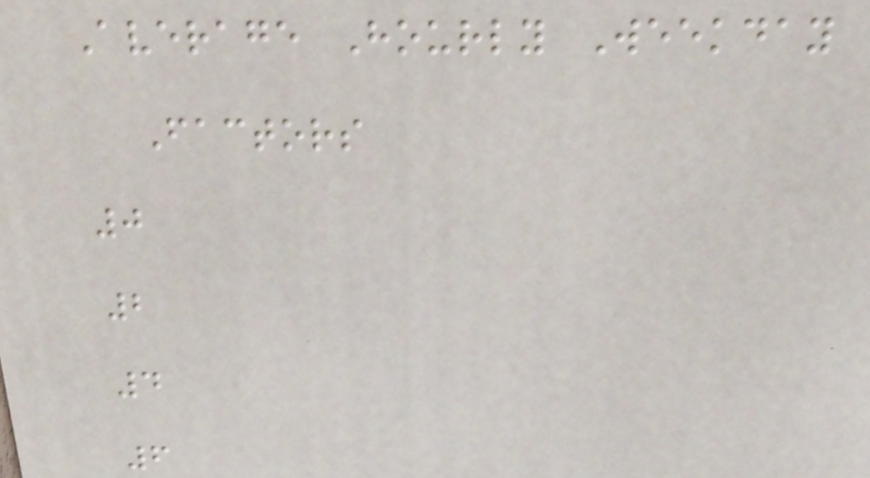Average Hourly Weekday
Factors
0
2
4
6
